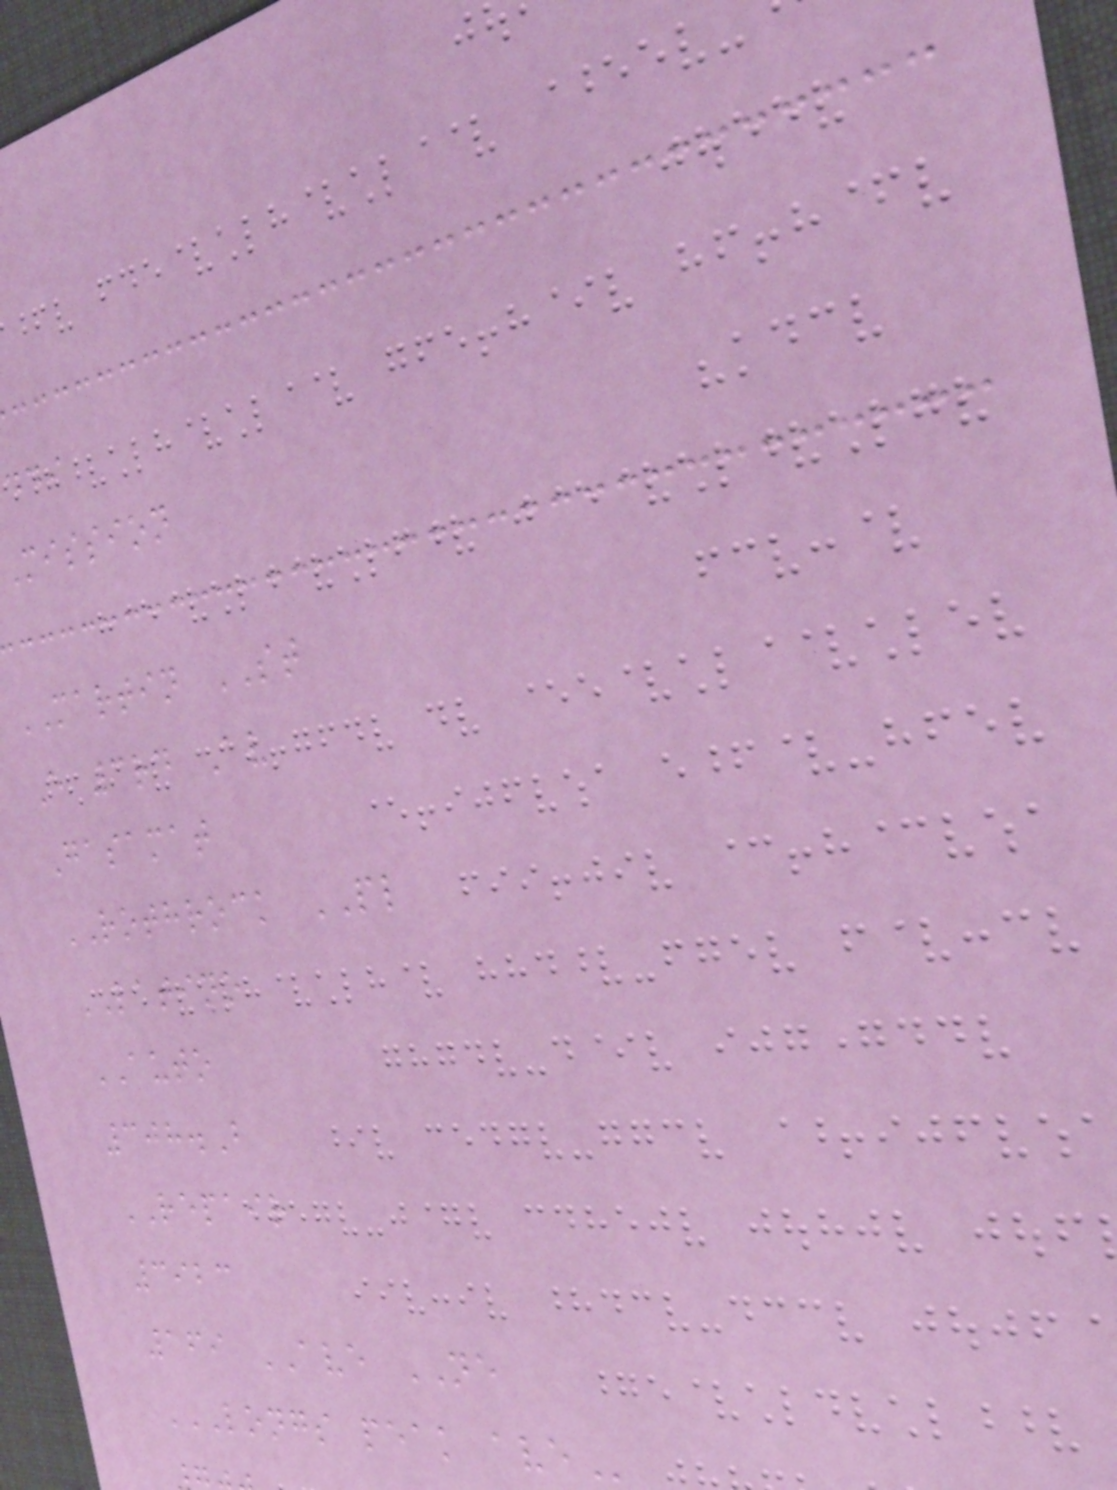mission
MARTIN ST
E 3rd Av
Gasamat
ROTHROCK PL
LATINO
AUTO
308.B
REPAIR
3923
169 AVE NE
LONGS PEAK AVE
